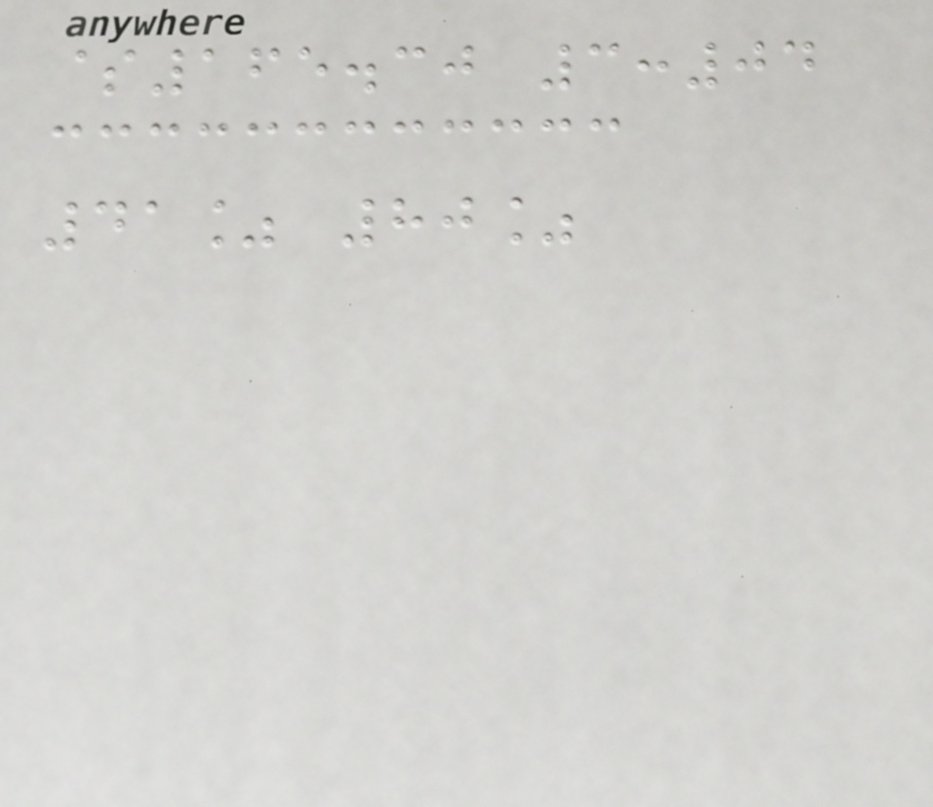$165.30 3:04
41% 80%
